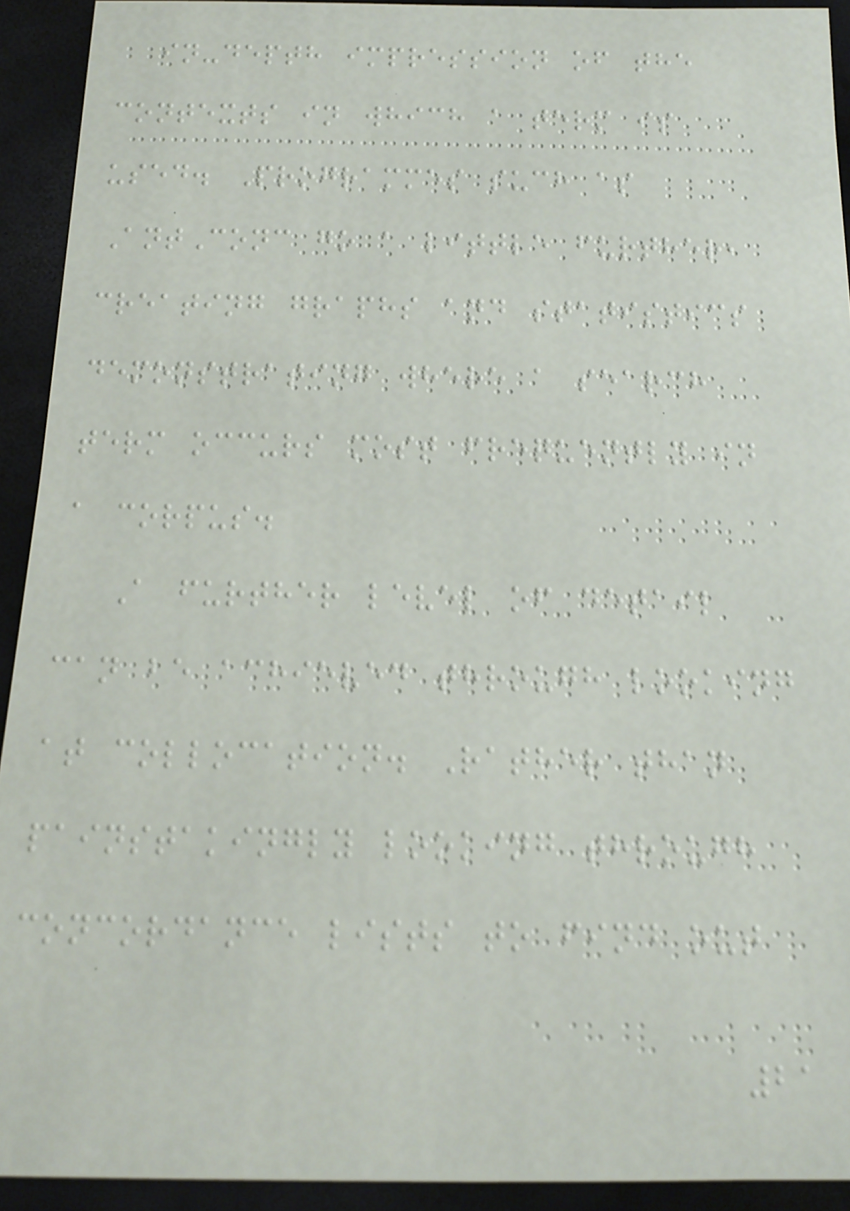in-depth impression of the
contexts in which a term is
used. Programmes such as
AntConc go a little further,
creating graphs and statistics
demonstrating where a search
term occurs most frequently in
a corpus.
A further level of detail
can be achieved through looking
at collocation. Rather than
painstakingly looking through
concordance lists to find out
21
